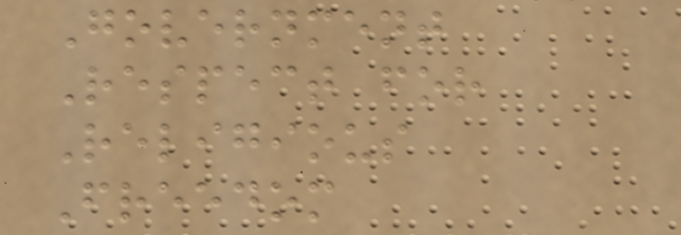Government
Respect for
Religious
Freedom
